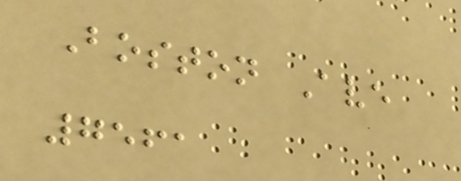Boston Ave
7561
